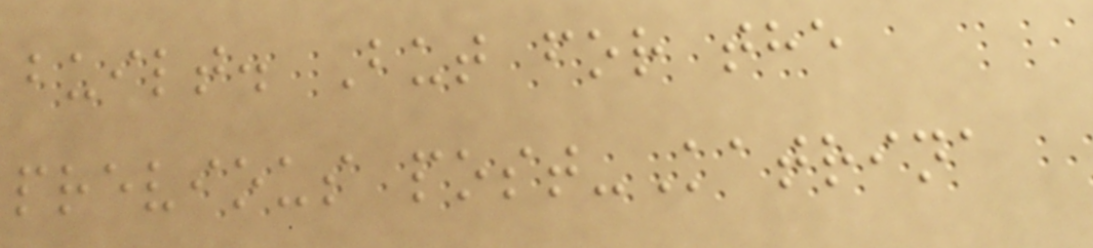built. But for the
previous post-Katrina
